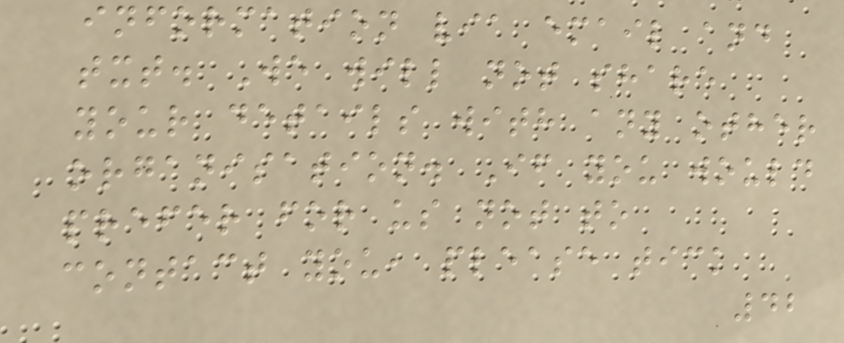information via email and
txt. We will not share
your details with any other
organisation. If you would
prefer for us not to
contact you, please tick
42
